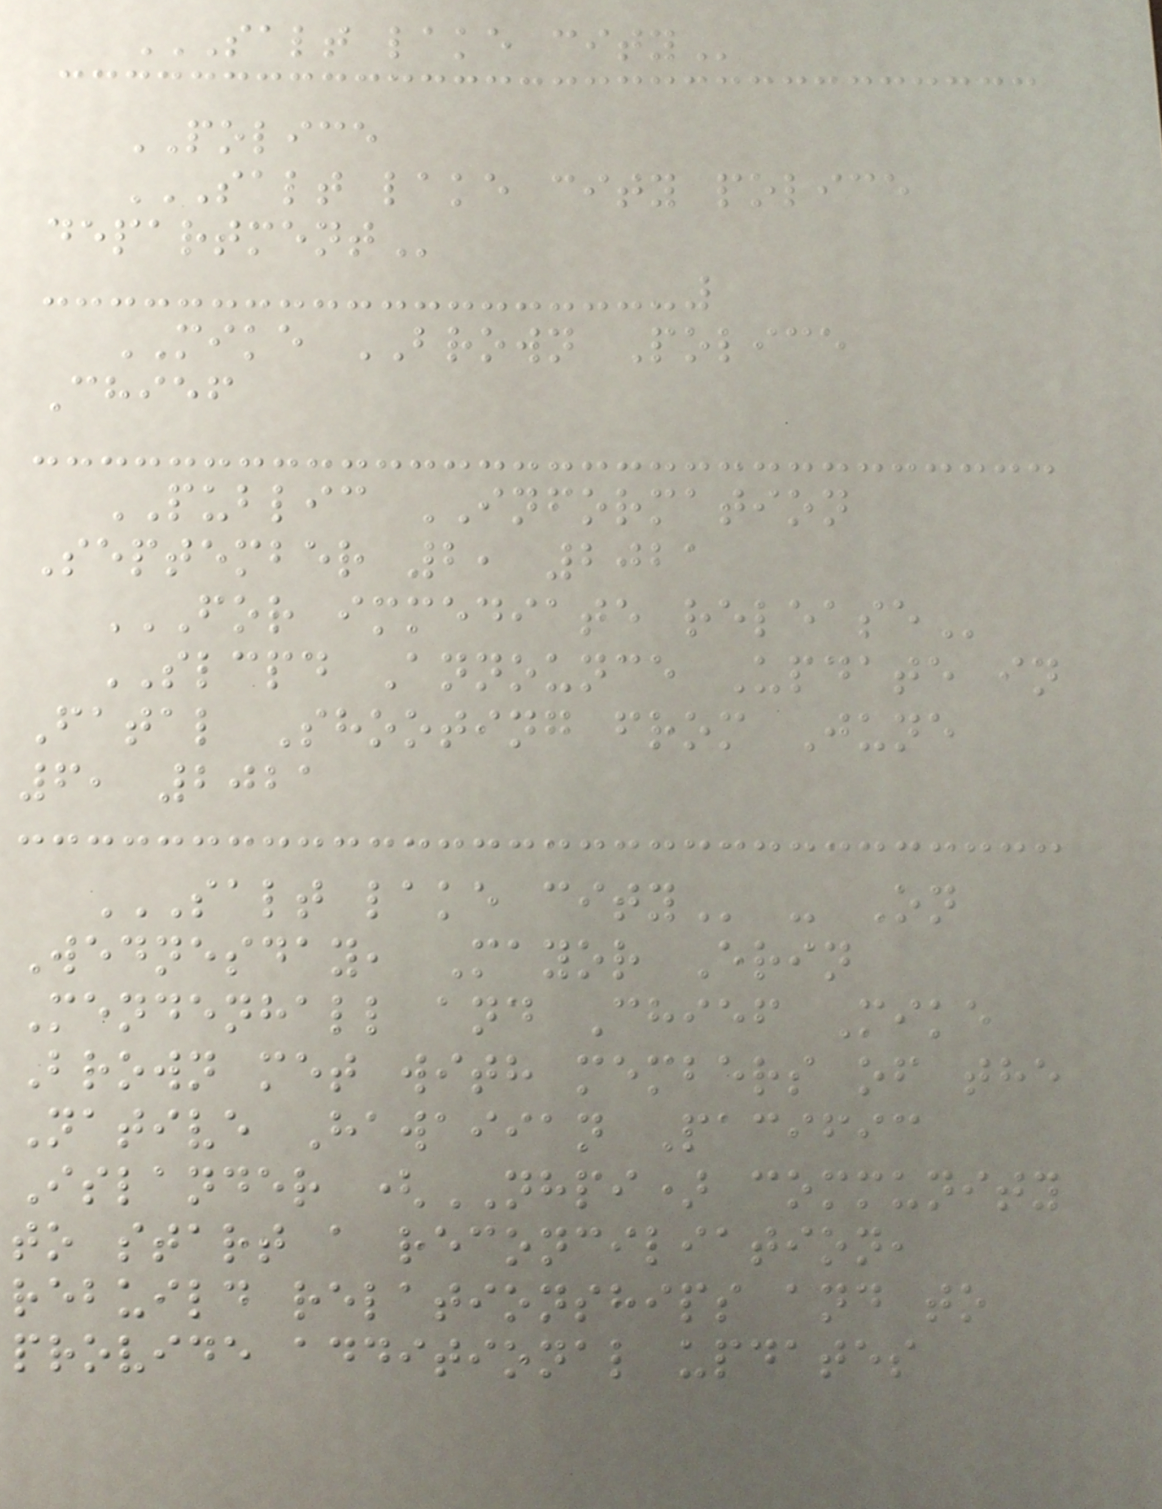SALT LAKE CITY
POLICE
SALT LAKE CITY POLICE
DEPARTMENT
MIKE BROWN Police
Chief
PUBLIC INFORMATION
September 2, 2021
FOR IMMEDIATE RELEASE
SLCPD Announce Update in
Fatal Shooting from June
6, 2021
SALT LAKE CITY - On
Wednesday, Mayor Erin
Mendenhall and Chief Mike
Brown met with members of the
Native Hawaiian Pacific
Islander (NHPI) community
to start a reconciliation,
rebuild relationships and to
provide additional updates
